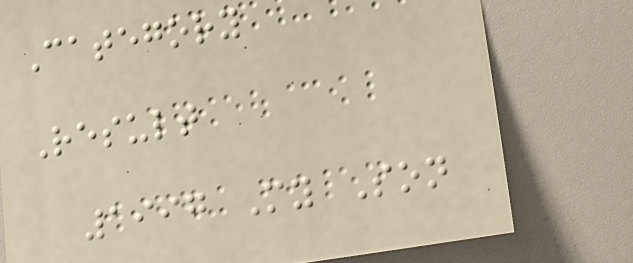Category
Result
1997 My Son
